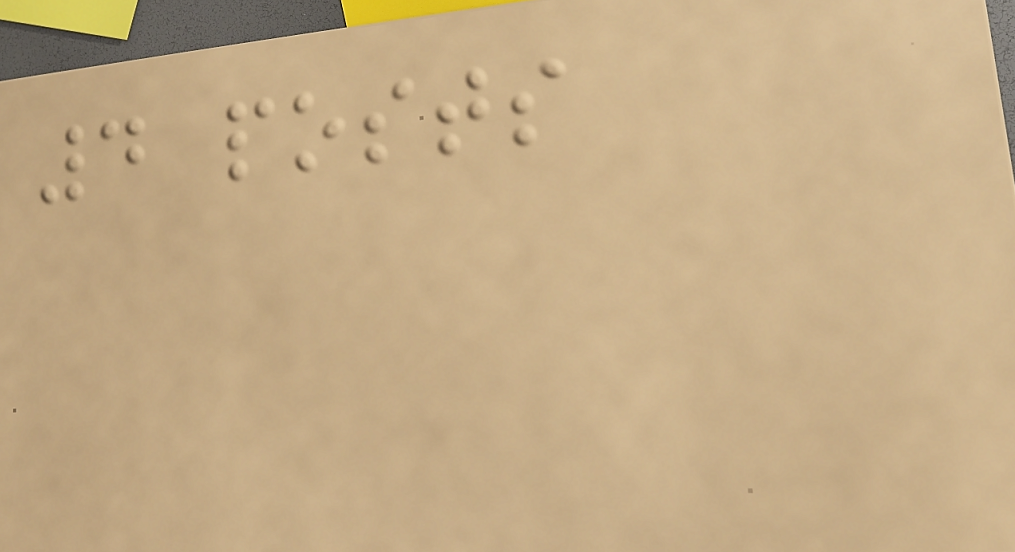4 posts
